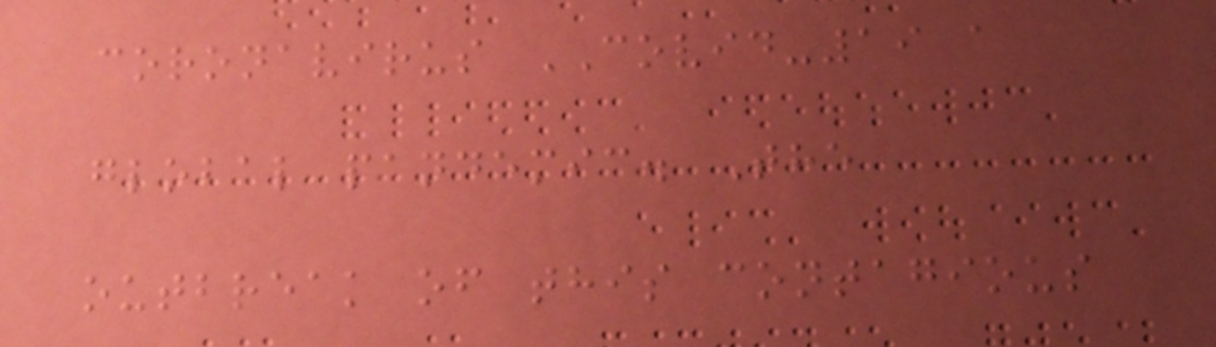coronavirus COVID-19 a
global pandemic. The
outbreak of this contagious
